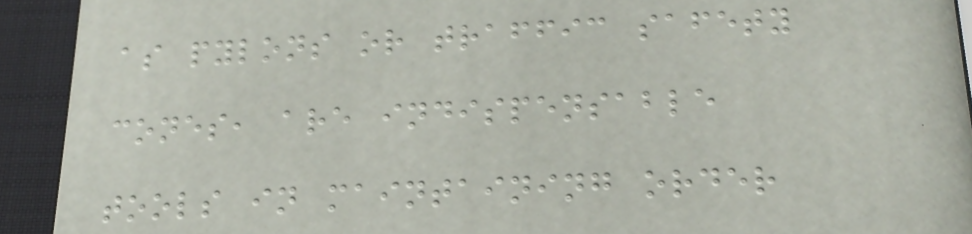as pylons or traffic safety
cones, are indispensable
tools in maintaining order
